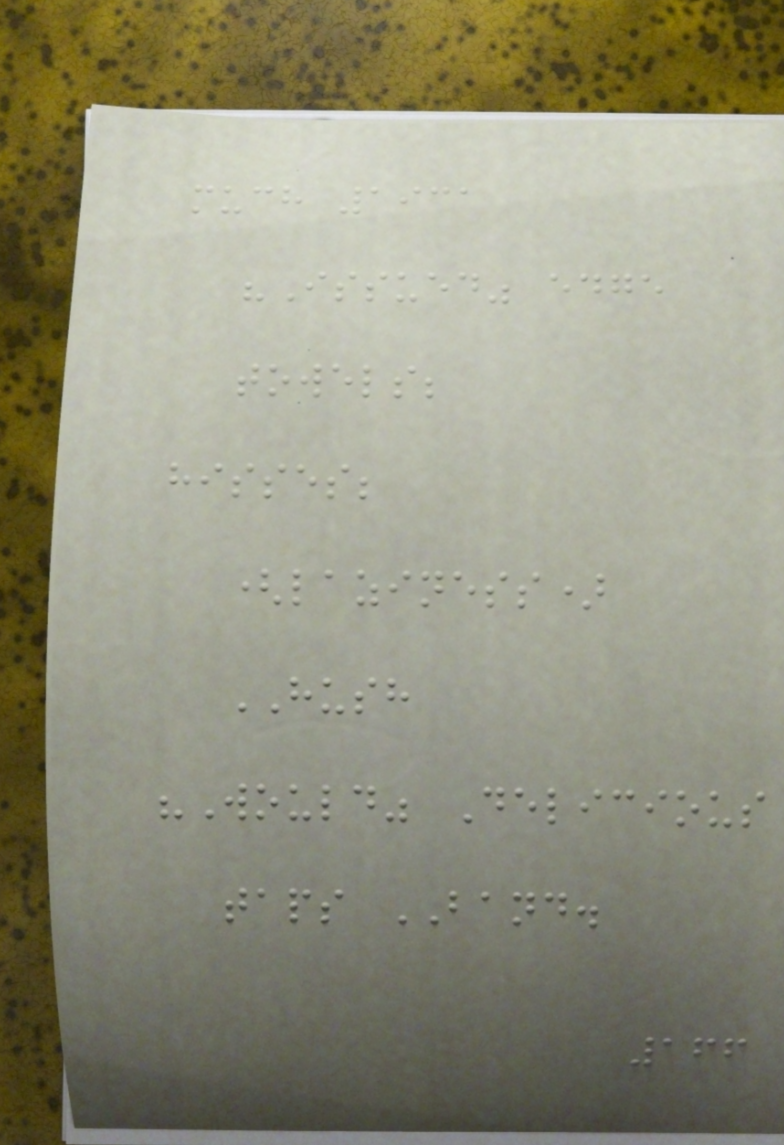much 1931
"Issued" edge
towels;
hisses;
(laziness)
HUSH
"Would" Delicious
taps BAND.
166
